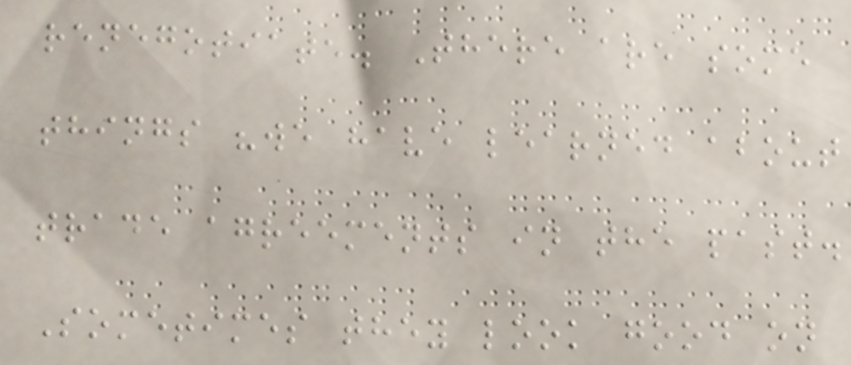renegotiate. There are some
things "we have learned about
trade agreements in the past.
Sometimes they look good on
